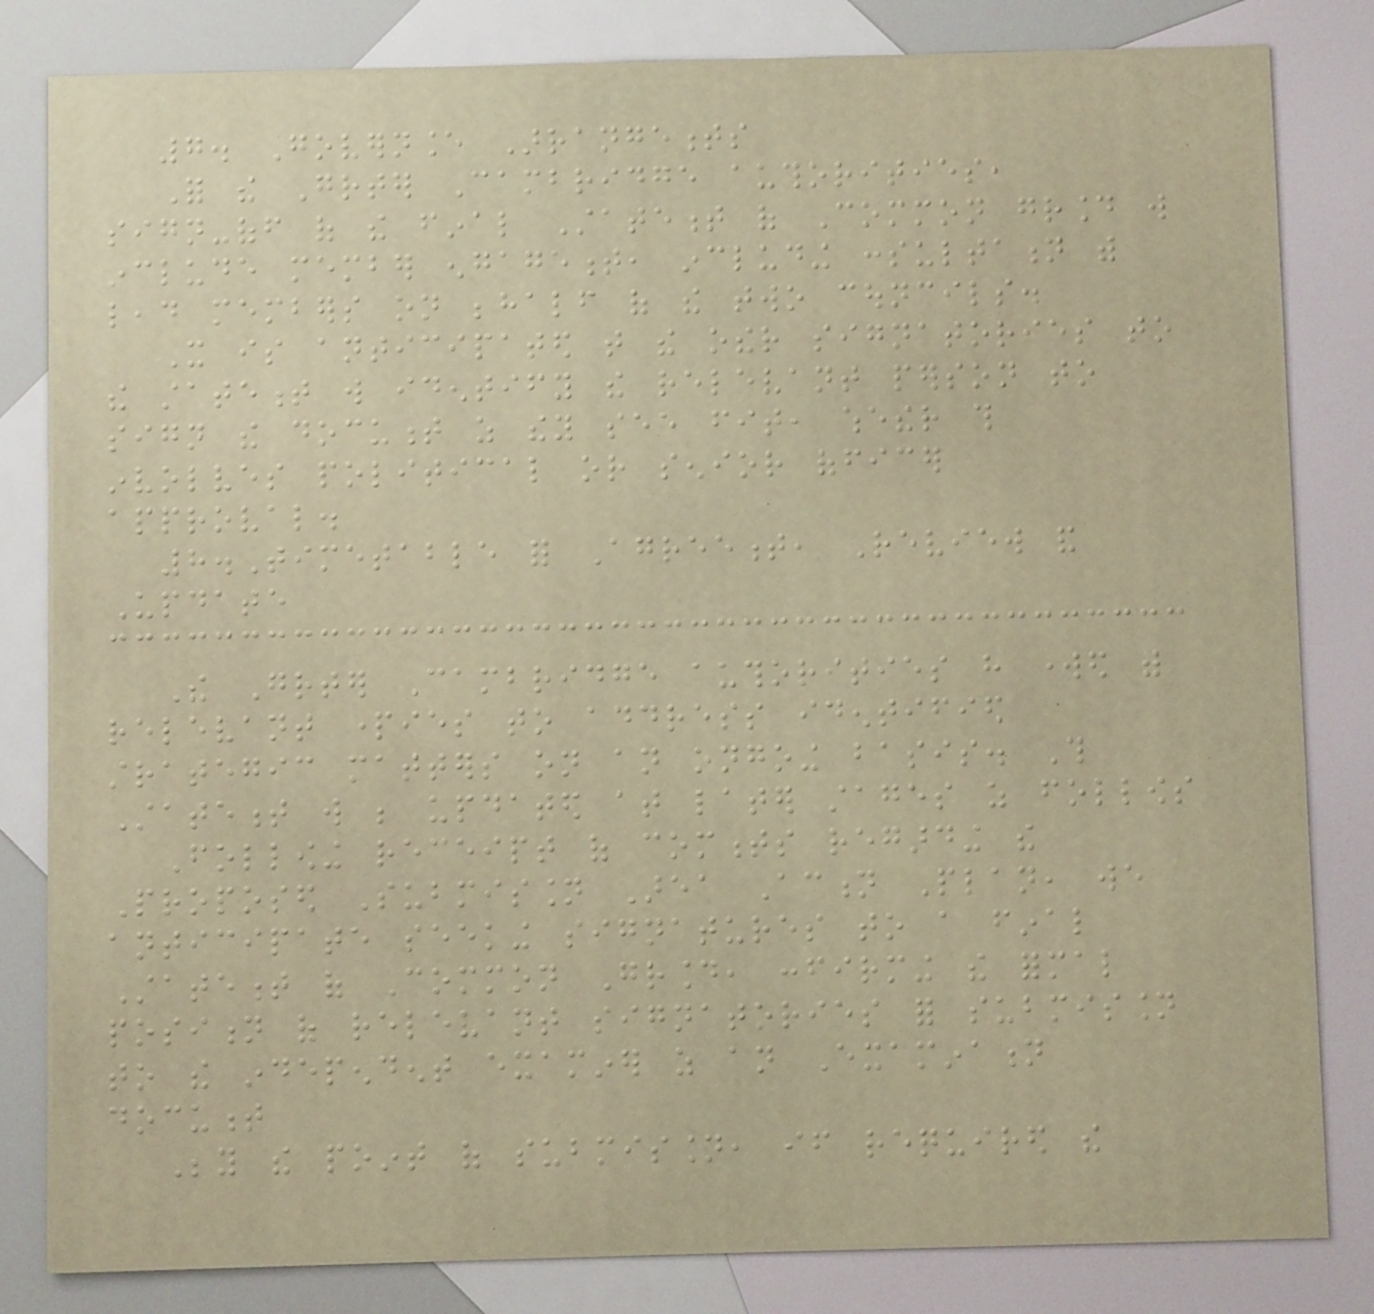7. Governance Arrangements
For the Greater Cambridge authorities,
sign-off of the final Statement of Common ground will
include member engagement, including consultation with
lead members on behalf of the two councils.
It is anticipated that the other signatories to
the statement will identify the relevant person to
sign the document as they see fit, whether this
involves political or senior officer
approval.
8.Timetable for Agreement, Review and
Update
The Greater Cambridge authorities have worked with
relevant parties to address identified
strategic matters on an ongoing basis. This
Statement will be updated at later stages as follows
Following receipt of comments regarding the
Proposed Submission Area Action Plan, we
anticipate seeking signatures to a final
Statement of Common Ground, confirming the formal
position of relevant signatories for submission
to the independent examiner as an Examination
document
Beyond the point of submission, if required the
